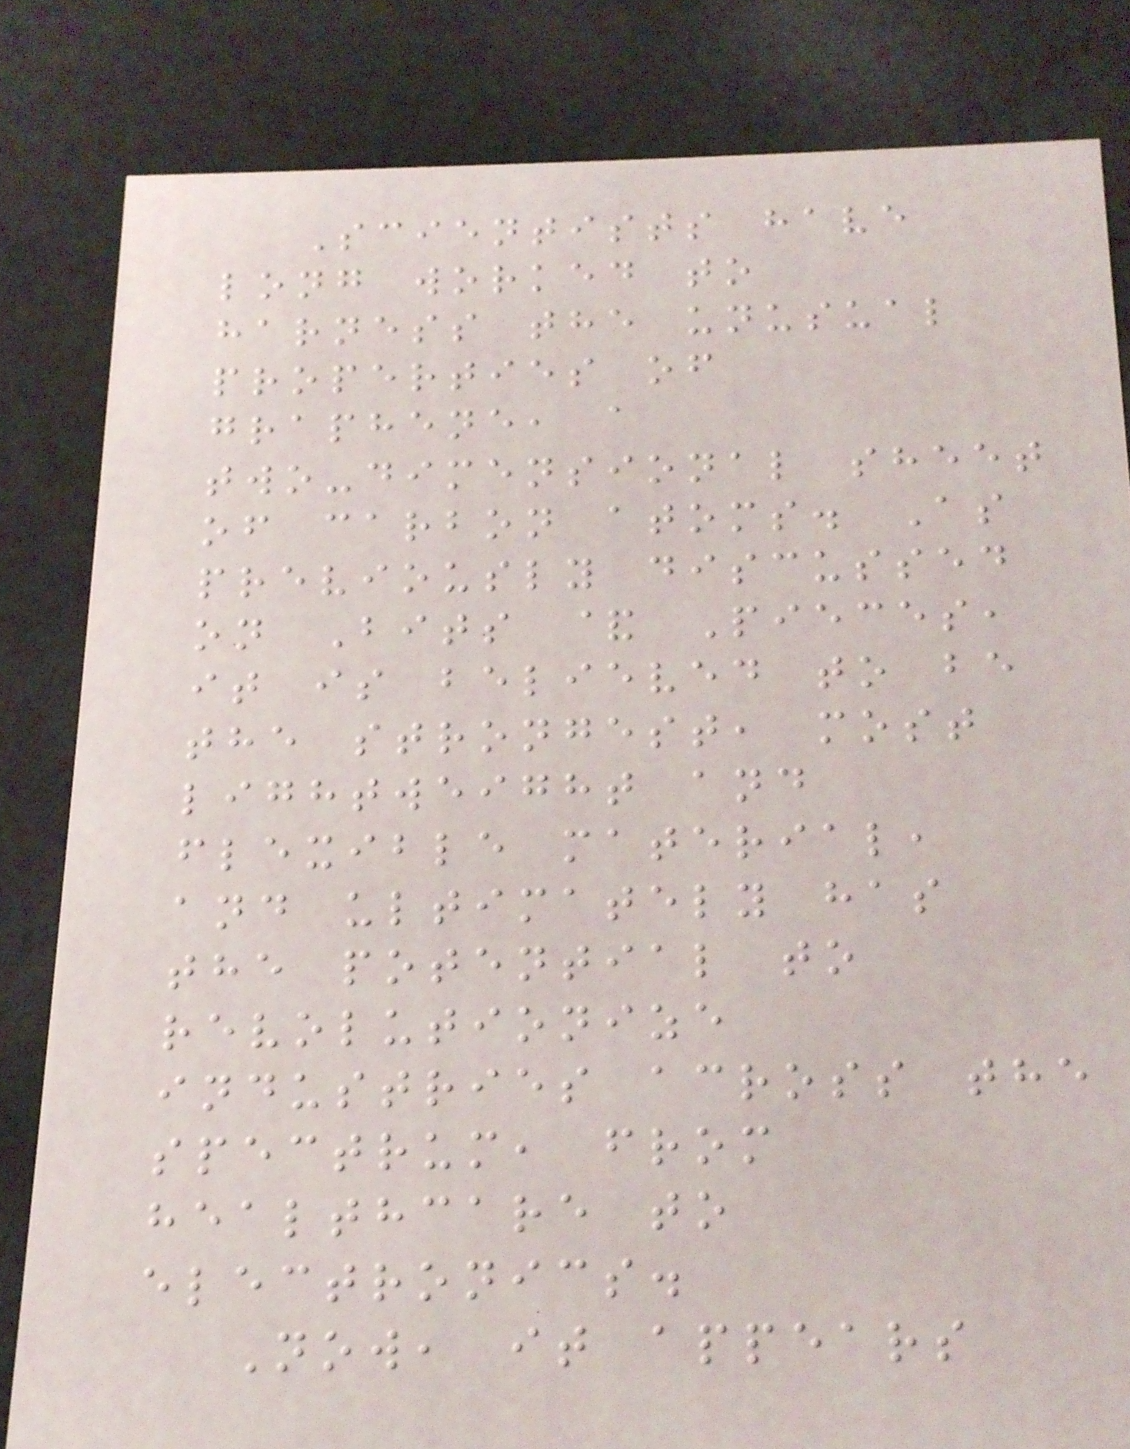Scientists have
long worked to
harness the unusual
properties of
graphene, a
two-dimensional sheet
of carbon atoms. As
previously discussed
on Bits & Pieces,
it is believed to be
the strongest, most
lightweight and
flexible material,
and ultimately has
the potential to
revolutionize
industries across the
spectrum, from
healthcare to
electronics.
Now, it appears
